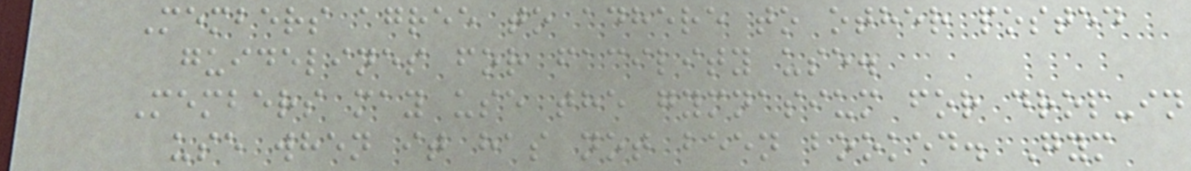Members agree to adhere to other posted
guidelines for facility use.
Members may use the gymnasium for drop-in
use when it has not been booked. Gym
